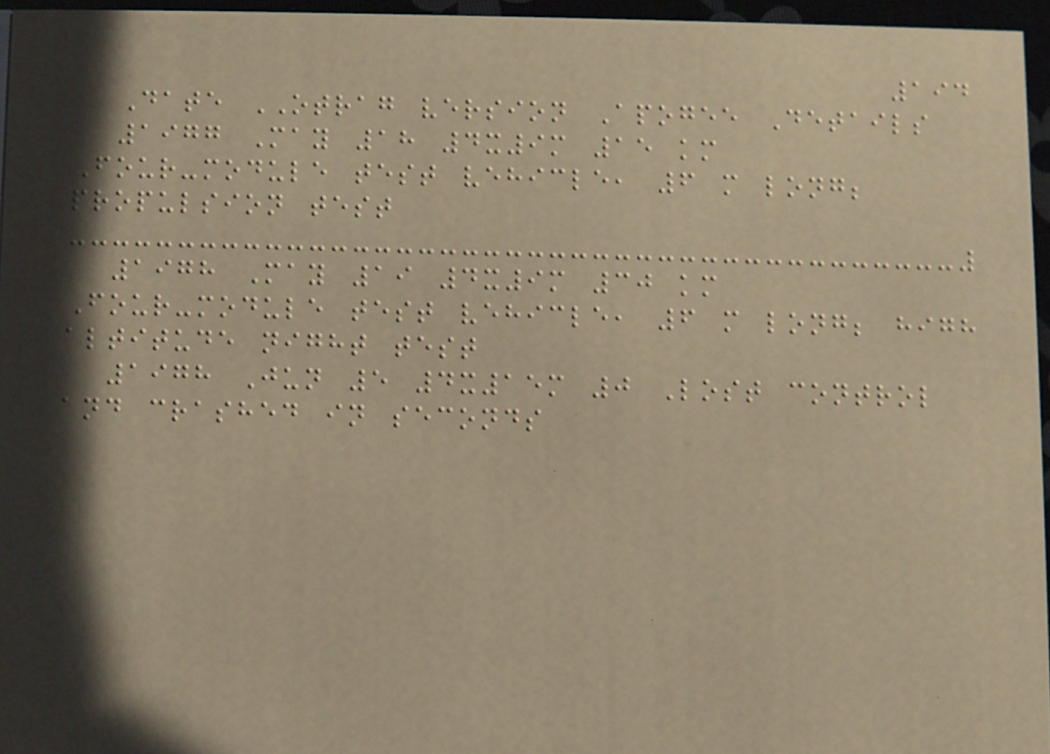194
Date OTRAG version Apogee Details
1977 May 18 4x9m 15 km
Four-module test vehicle, 6 m long;
propulsion test
1978 May 19 4x9m 30 km
Four-module test vehicle, 6 m long; high
altitude night test
1978 Jun 5 4x15m 0 Lost control
and crashed in seconds
